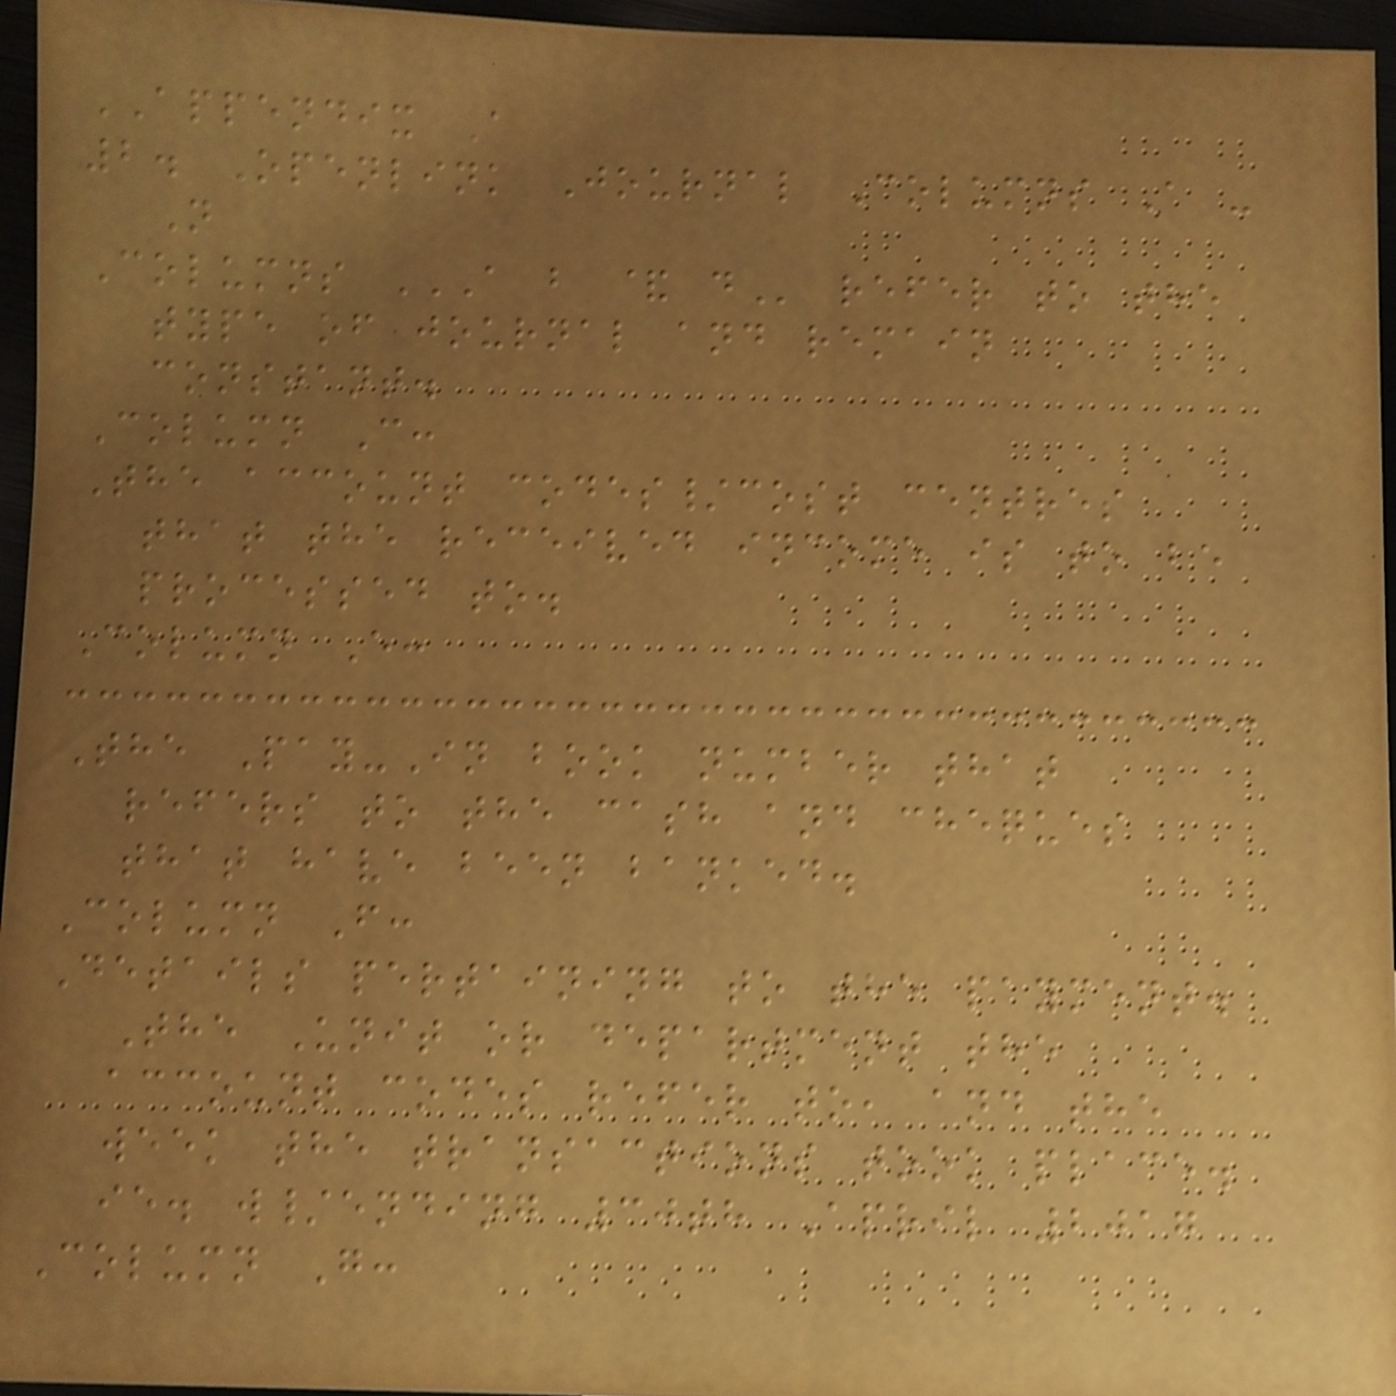APPENDIX A
2. Openlink Journal Columns A -
N
Columns A B & D refer to the
type of journal and remain
constant.
Column C:
The account codes/cost centres
that the received income is to be
processed to.
Column E:
The Pay-In book number that
refers to the cash and cheques
that have been banked.
Column F:
Details pertaining to the payment.
The Unit or department the
account codes refer to, and the
week the transactions took place.
ie. w/ending 30th April 2017
Column G:
